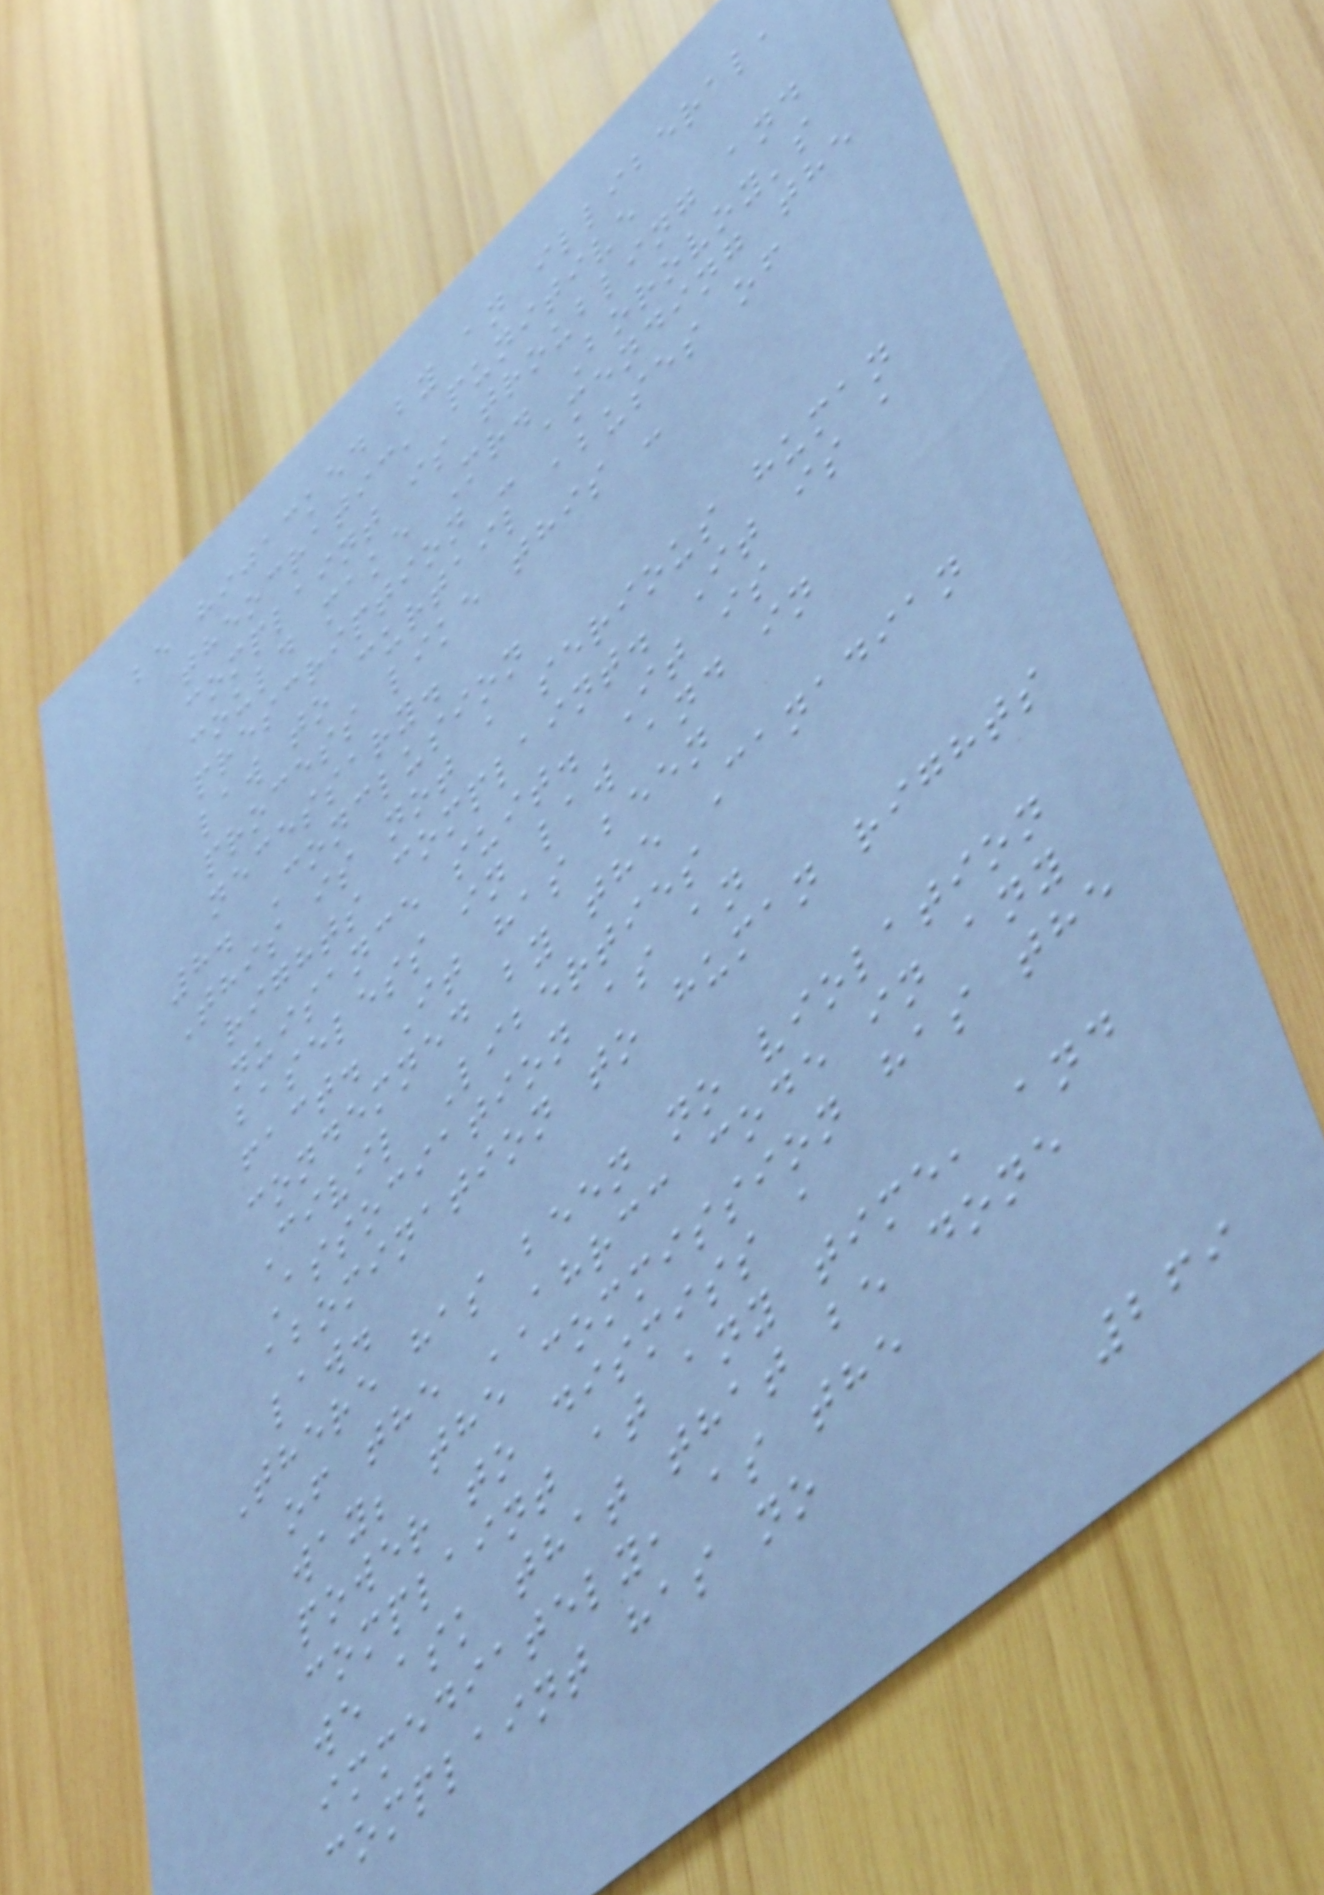be hijacked by an illiberal,
theocratic, punitive
complaint is troubling and
could make Mr. Borovoy's
prescription - amending the
law to curtail abuses of
process like this -
necessary.
8. Conclusion
This is not a serious human
rights complaint. It is a
nuisance suit. It is
baseless in law and in
fact. It has been
condemned by the Canadian
Civil Liberties
Association as an
abomination to human rights
law.
There has been no violation
of the AHRCC code in any
way; the commission has the
power to dismiss a
complaint at any time, and
we ask that that be done
immediately, as the
complaint has no
269
